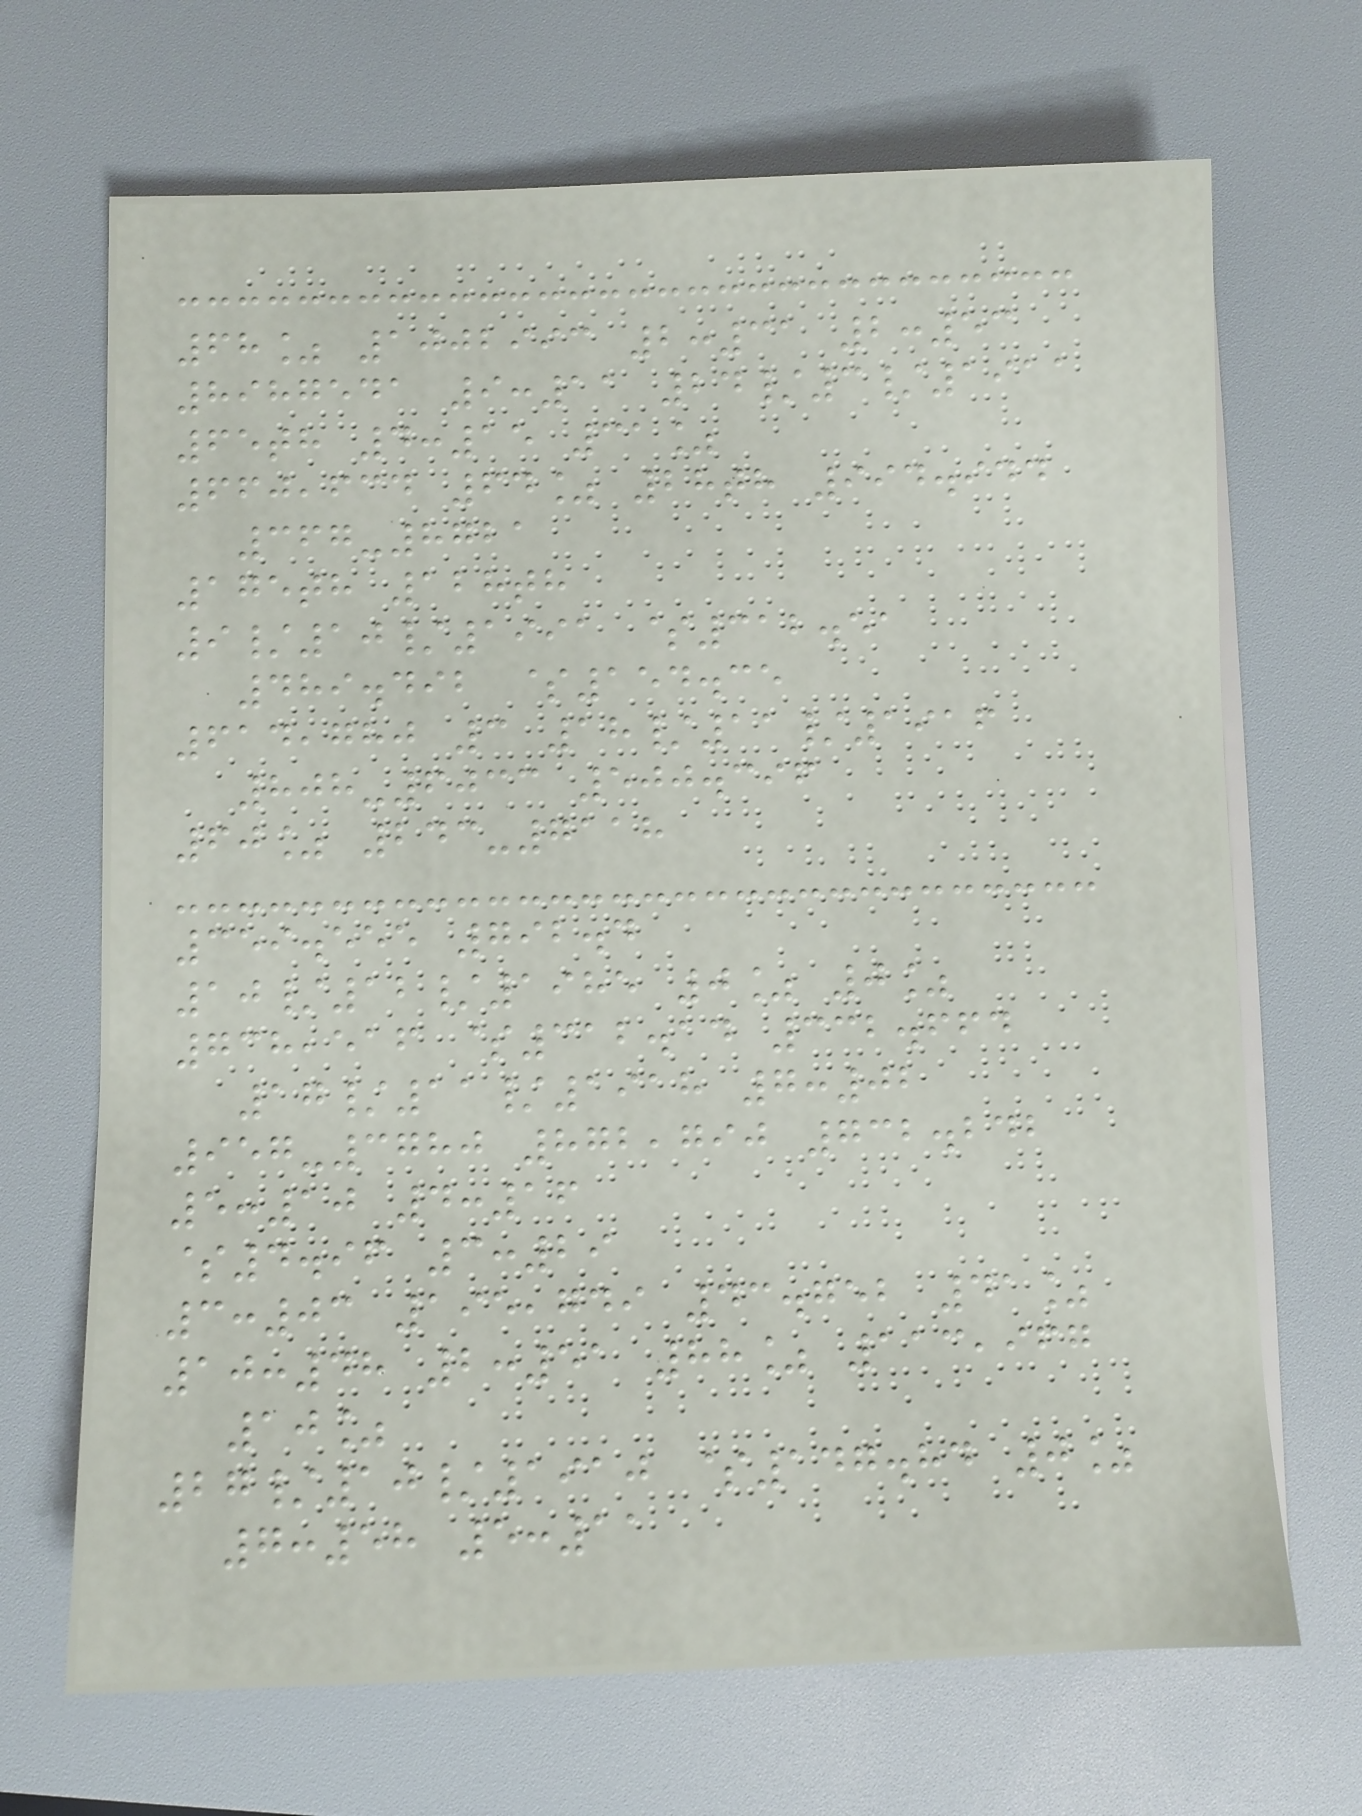68% 1002993 2:31 2:53
8987541 9:11 24/3/1911
65th 4:15 31%
660,634 64% 28th 994.944
367-8721
175th 128th
9/10/1991 $312.51
489.492 $154.35
614,780 3 18/11/1916
808-6033 500.396
60% 243-7118
359.555 792.4
10/12/1985 0% 0%
738,516 $312.14 332.664
17/11/1918 7:02
957-3780 872,790 732.242
5:10 4:16
$4.96 3:29
3:03 195,749 43.752 41%
10:48 2:51 88% 113,967
10%
27/10/1910 $147.84 0%
7:58 5:11
